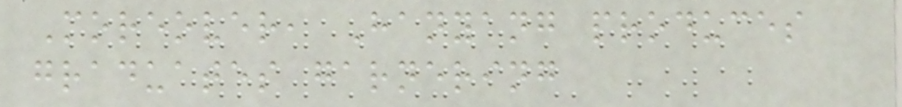Moreover, Hanyang produces
graduates garnering
